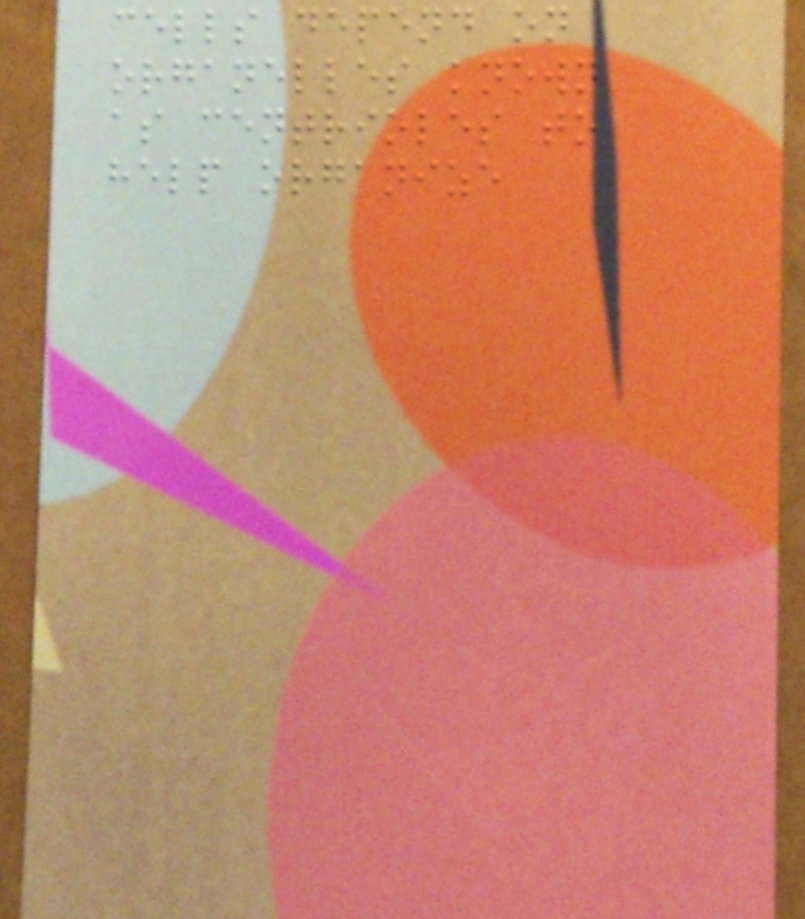cells depend on
organelles known
as centrioles to
help organize
